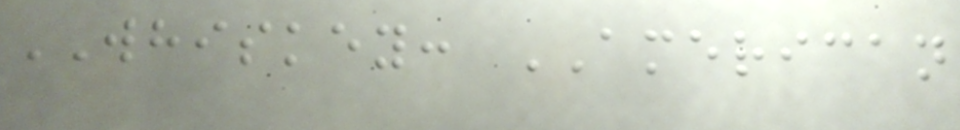WHISKEY: AMERICAN
